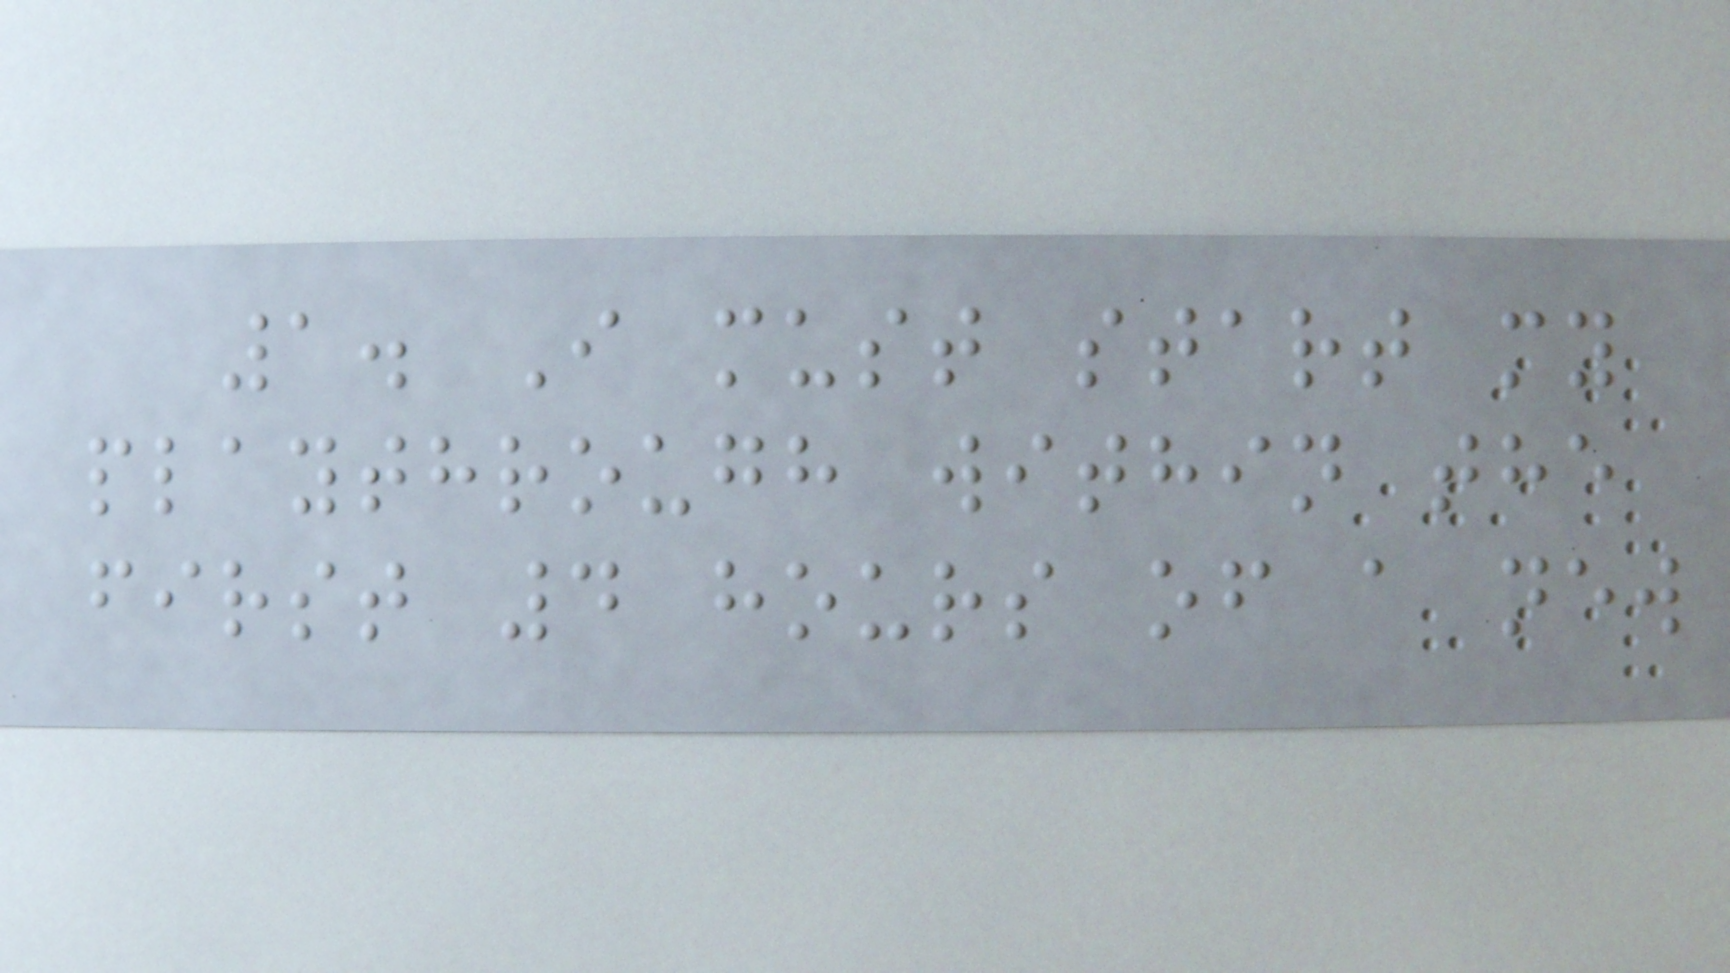1. I must start my
playthrough within the
first 4 hours of a new
